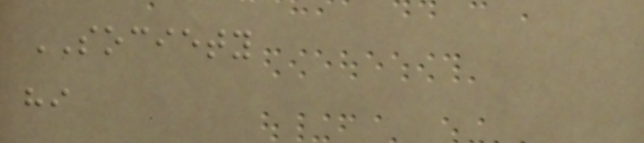SOCIETY
hi
